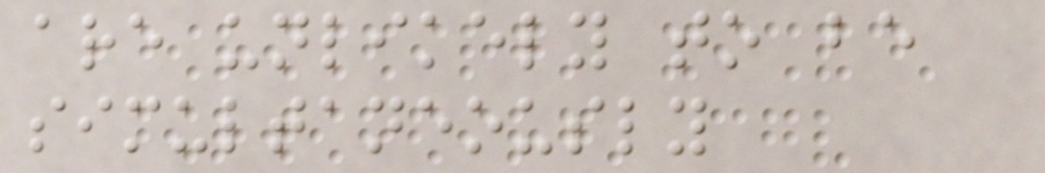are unlikely to be
simultaneously
